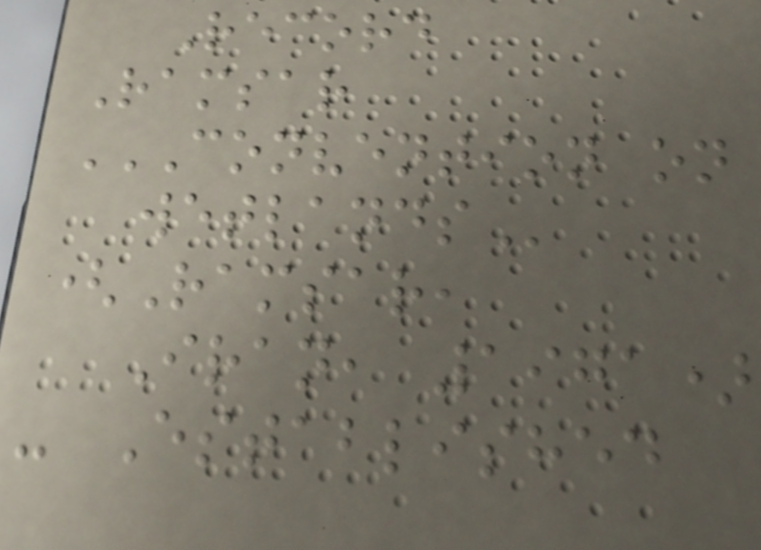Record
Ramsar
CONVENTION ON
WETLANDS
(Ramsar,
Iran, 1971)
- Established
